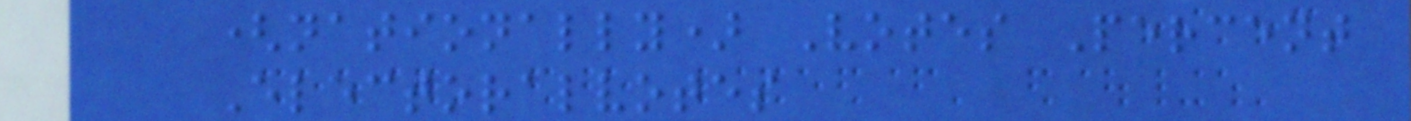(nationally) Votes Percent
Electoralvotes
